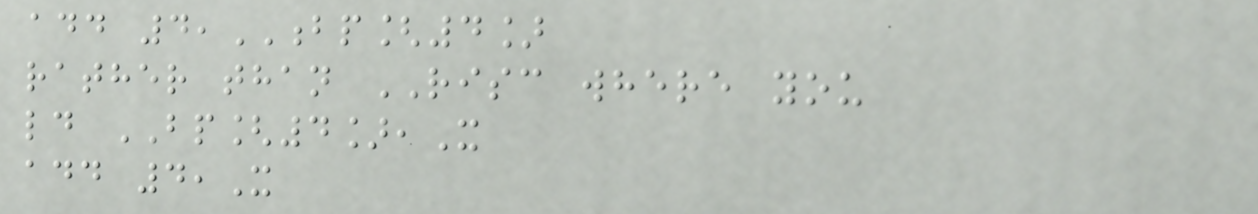add 4,BP[4]
rather than RISC where you
ld BP[4],X
add 4,X
